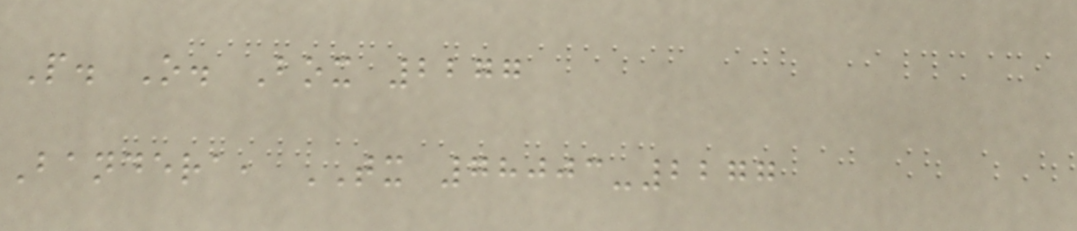P. O. Box 2277
Bandera, TX 78003-2277
